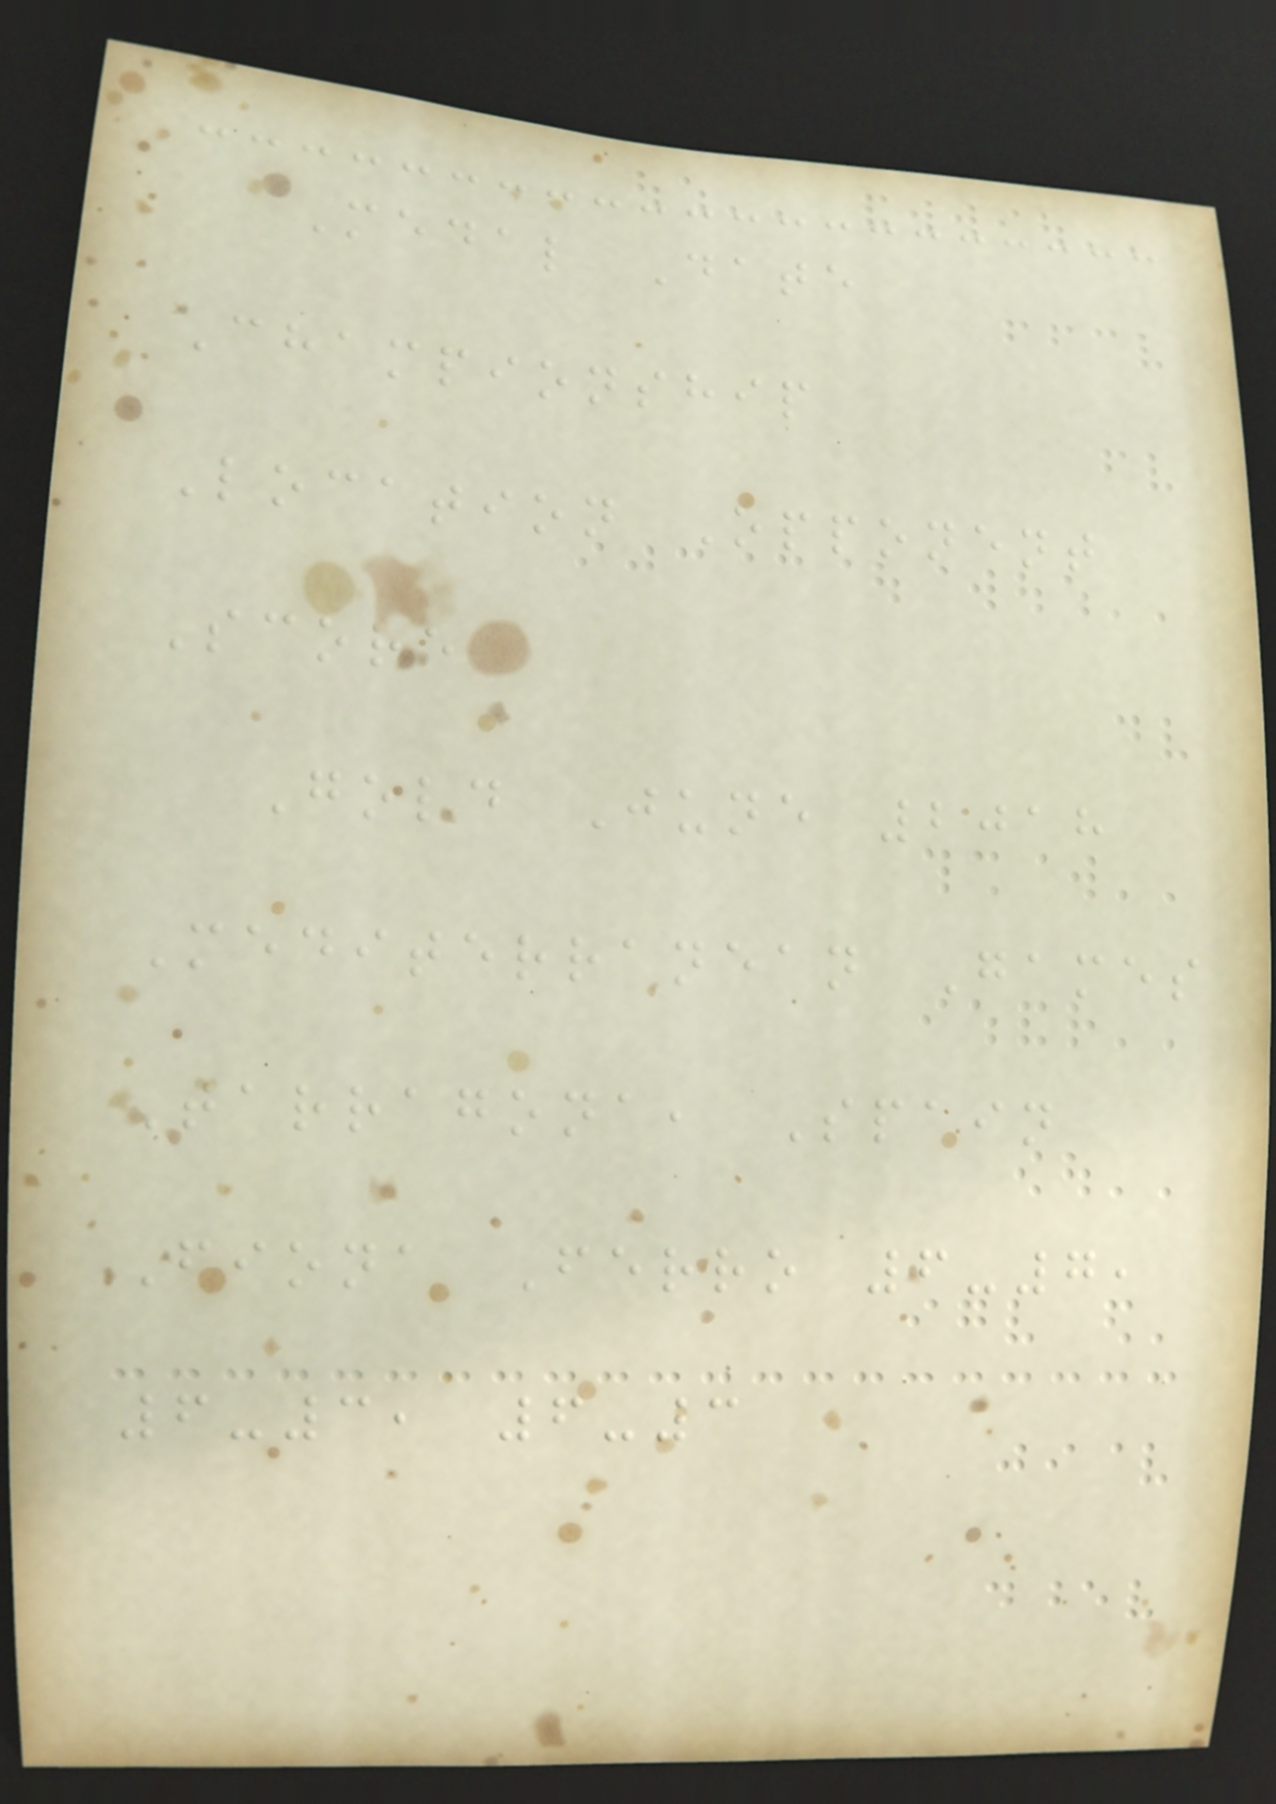Medal Date
Championship
Location Opponent
Score
Gold June 2018
Mediterranean Games
Tarragona, Spain
Fiona Ferro 6-7,
6-3, 6-3
